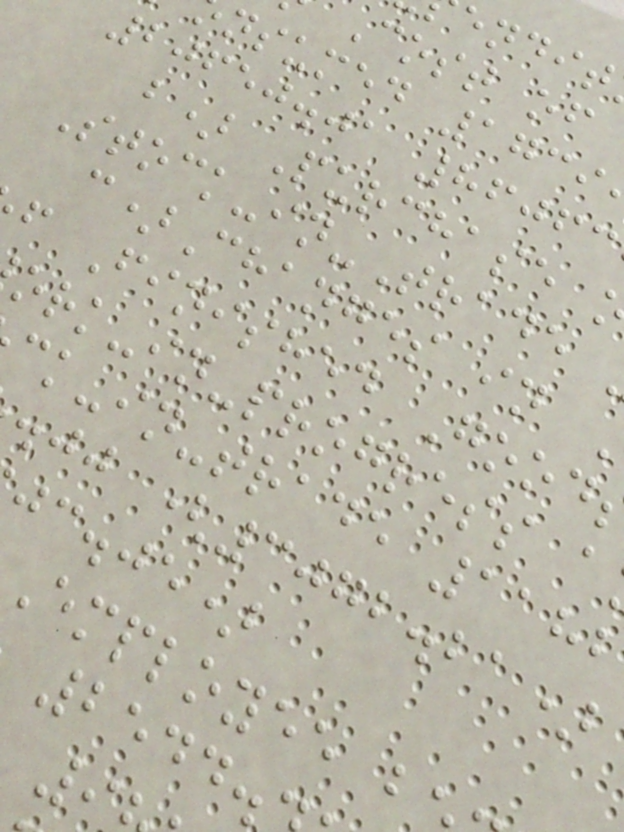Cost of
nsumed 1739
20650.01 86063
b) Purchase
Stock-in-Trade
c)Changes in
f Finished Good
ork-in-progress a
ck-in-trade 118
.jj (3072.21)
jc.je)
Employee b
